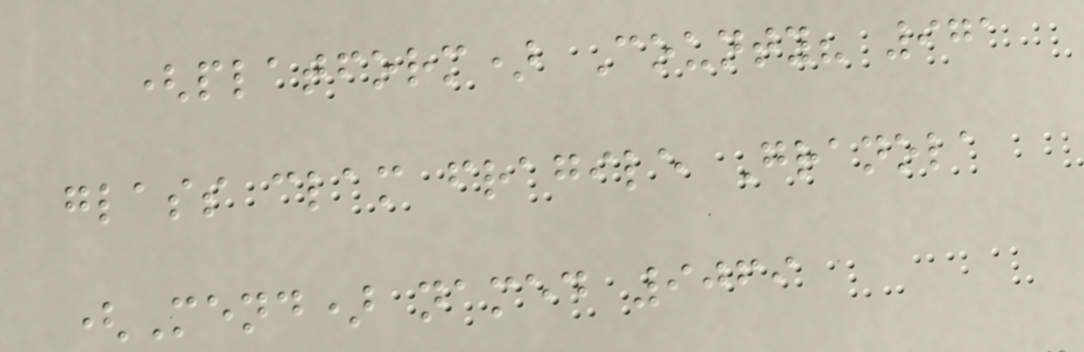(platform) County? 971
glass clam fragile Granola
(Mend) named 9069
